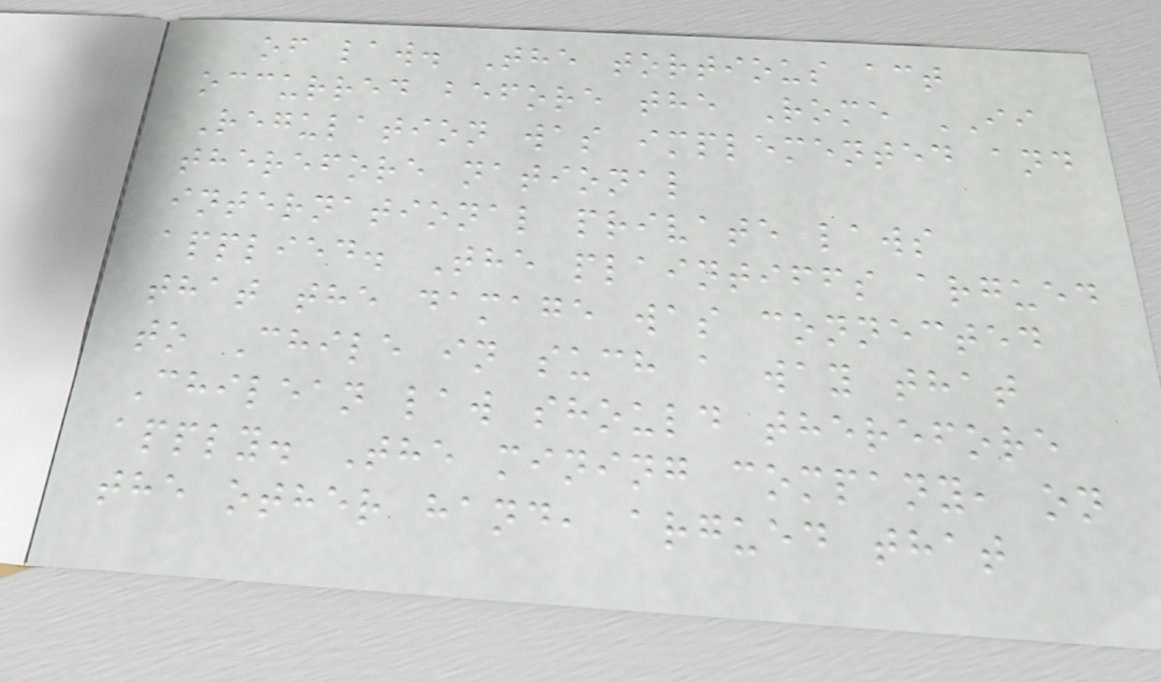of law. The tortious act
occurred before the Rome II
Regulation was implemented and
therefore national
international private laws
applied. The plaintiffs argued
that the damage was connected
to Chile in such a way that
Chilean law should therefore
apply. The mining company, on
the other hand, argued that
